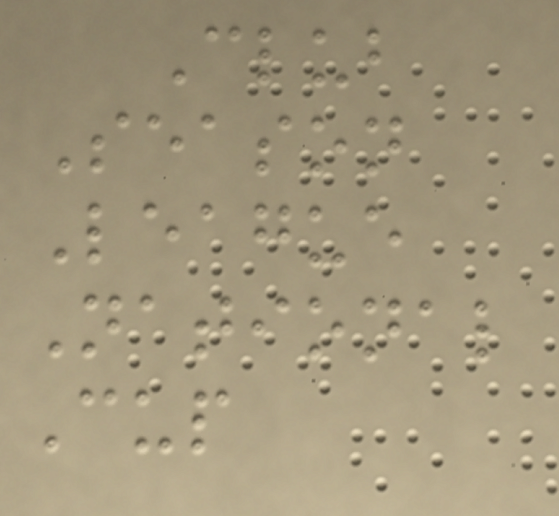Club
Season
League
National
Cup
